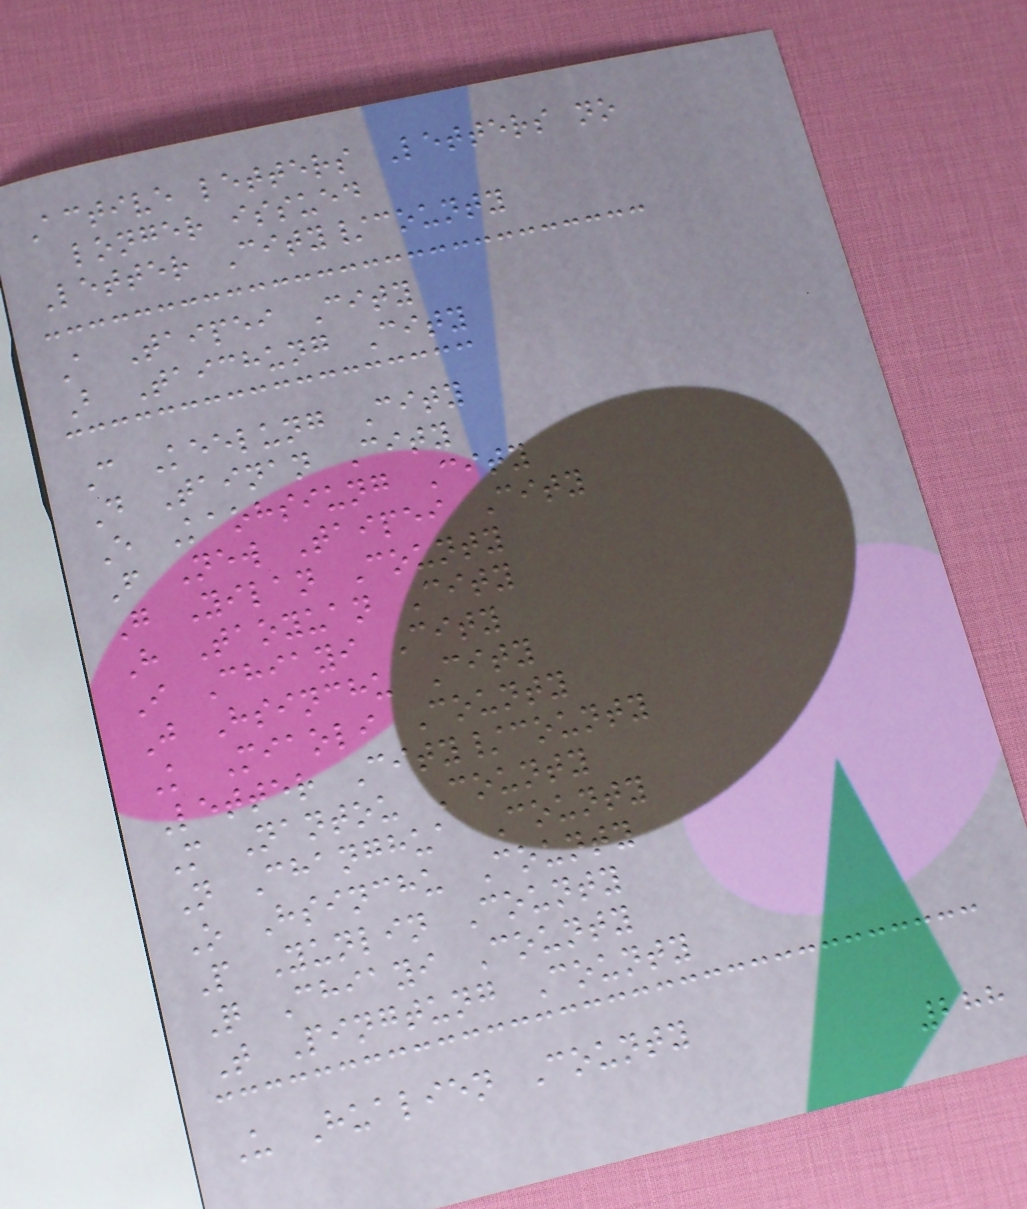Active letters Letters no
longer issued
Letter City/county
A Taipei City
B Taichung City
C Keelung City
D Tainan City
E Kaohsiung City
F New Taipei City
G Yilan County
H Taoyuan City
I Chiayi City
J Hsinchu City
K Miaoli County
Letter City/county
M Nantou County
N Changhua County
O Hsinchu County
P Yunlin County
Q Chiayi County
T Pingtung County
U Hualien County
288
